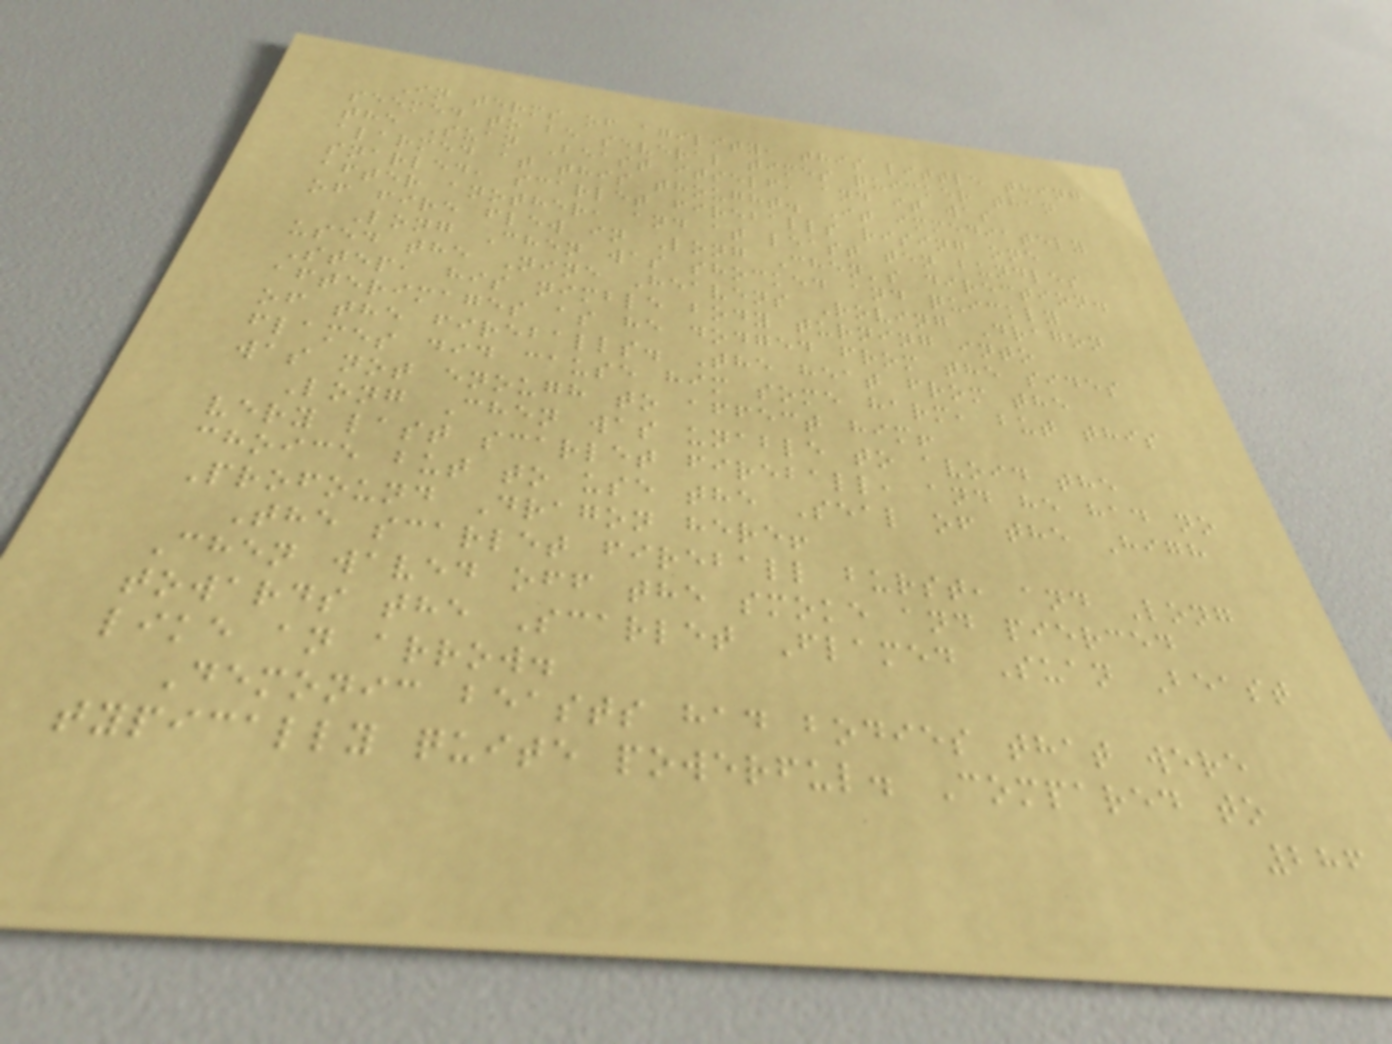In terms of agility, this little thing
seemed to be several times quicker than
the Suan Beast itself, and it was
alarmed at this thought. It immediately
snarled, scarlet fireballs rising one
after another, and at least ten bundles
of fire flew in Long Chen's direction.
Long Chen was shocked and quickly
used the Nine Heavens Roving Dragon
Step, his nimble body turning into
afterimages as he dodged from the sides
of the fireballs. The heat from the
flames did cause him some harm, but this
was not enough to affect him!
Long Chen was unable to avoid the
very last scarlet fireball, and he had no
choice but to use the Seal of the High
Profound Dragon here!
The scarlet fireball burst, and Long
Chen waved off the smoke and pierced
towards the Scarlet Flamed Suan Beast
like an arrow.
Demonic beasts had bodies that were
typically quite powerful. Compared to
286
